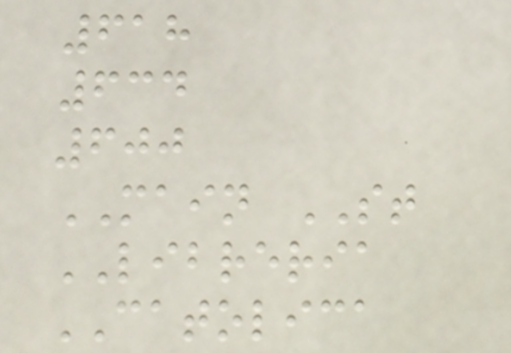618
634
600
MAIN ST
LIBRERIA
CATOLICA
